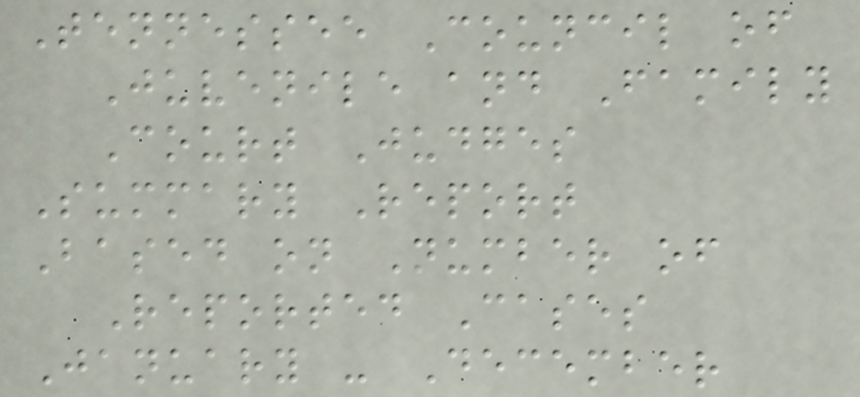Tennessee Council of
Juvenile and Family
Court Judges
Summary Report
Based on Number of
Reported Cases
January - December
